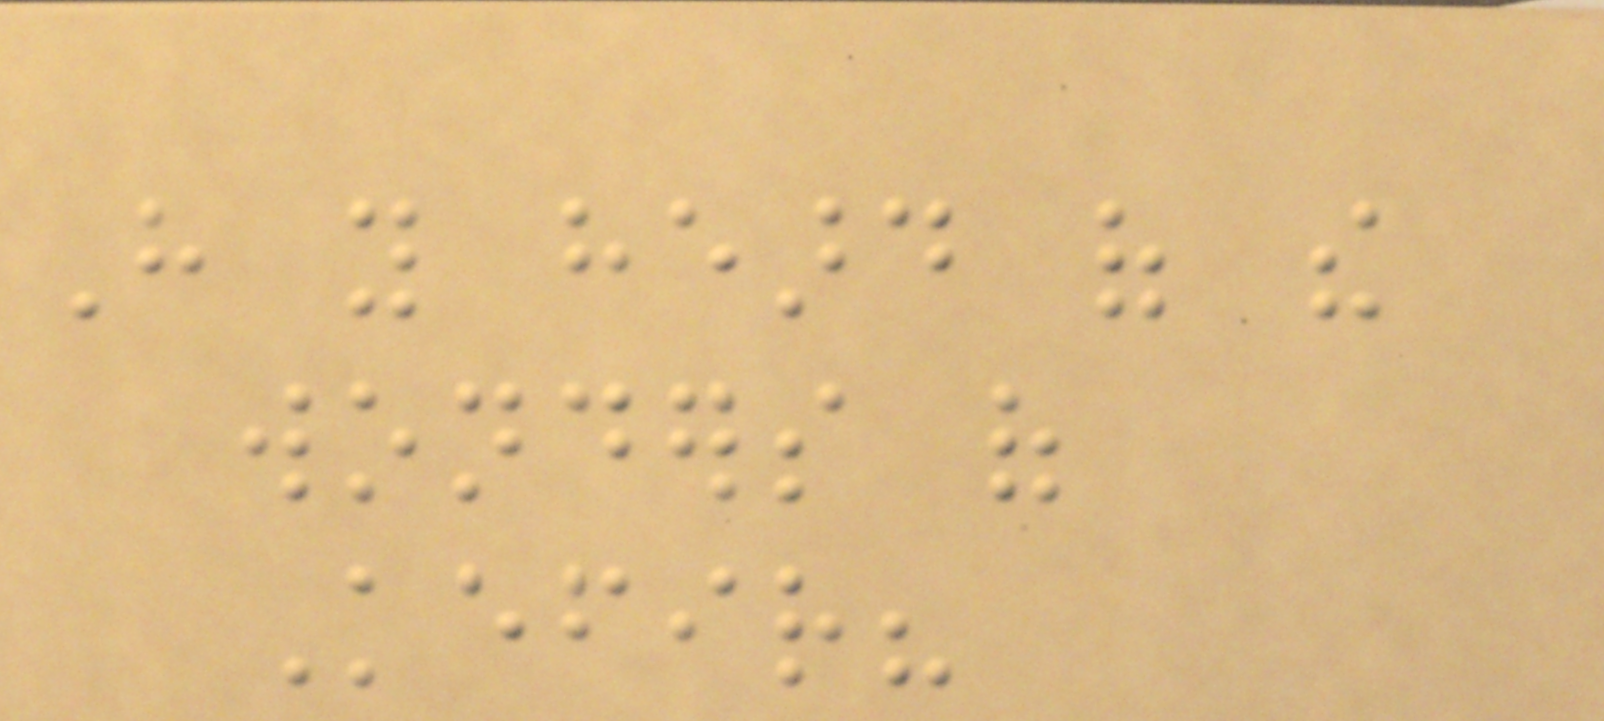Have you heard of the
wonders of
Kefir?
